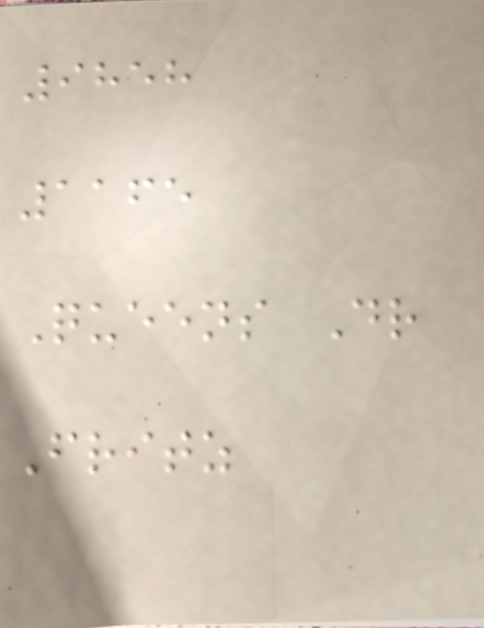9858
1165
Queens Dr
Fritz
